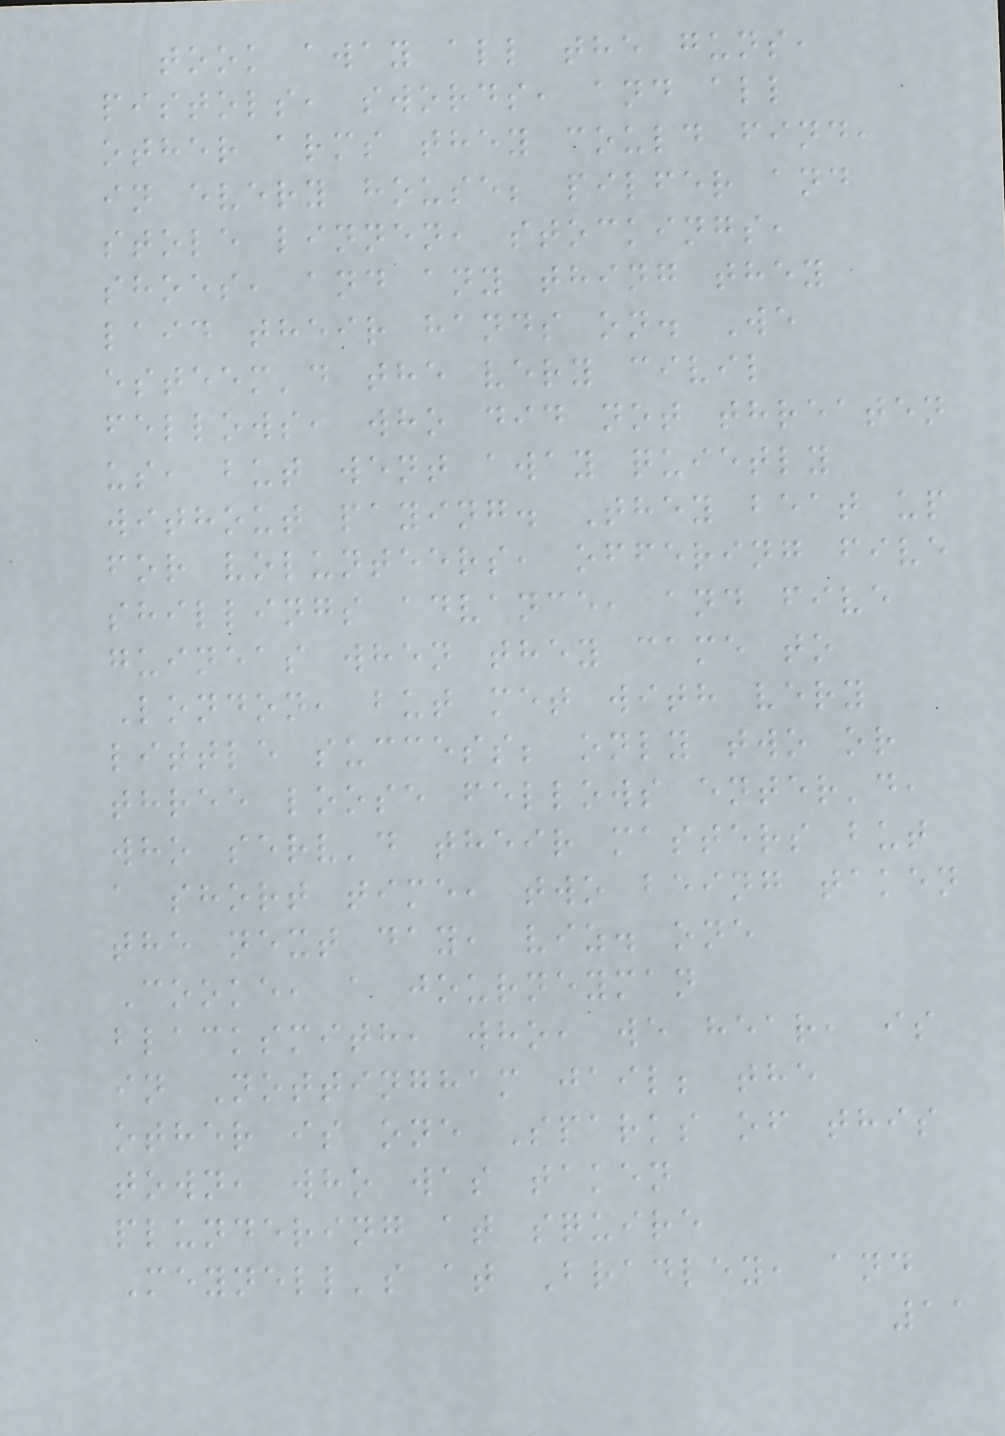took away all the guns,
pistols, swords, and all
other arms they could find,
in every house; pilfer and
stole linnen, stockings,
shoes, and any thing they
laid their hands on. We
esteem'd the very civil
fellows, who did not threaten
us, but went away quietly
without paying. They beat up
for volunteers, offering five
shillings advance, and five
guineas when they came to
London, but met with very
little success; only two or
three loose fellows enter'd,
who serv'd their masters but
a short time, two being taken
the next day, viz. one
Cooke, a journeyman
blacksmith, who, we hear, is
in Nottingham jail; the
other is one Sparks of this
town, who was taken
plundering at squire
Meynell's at Bradley, and
11
